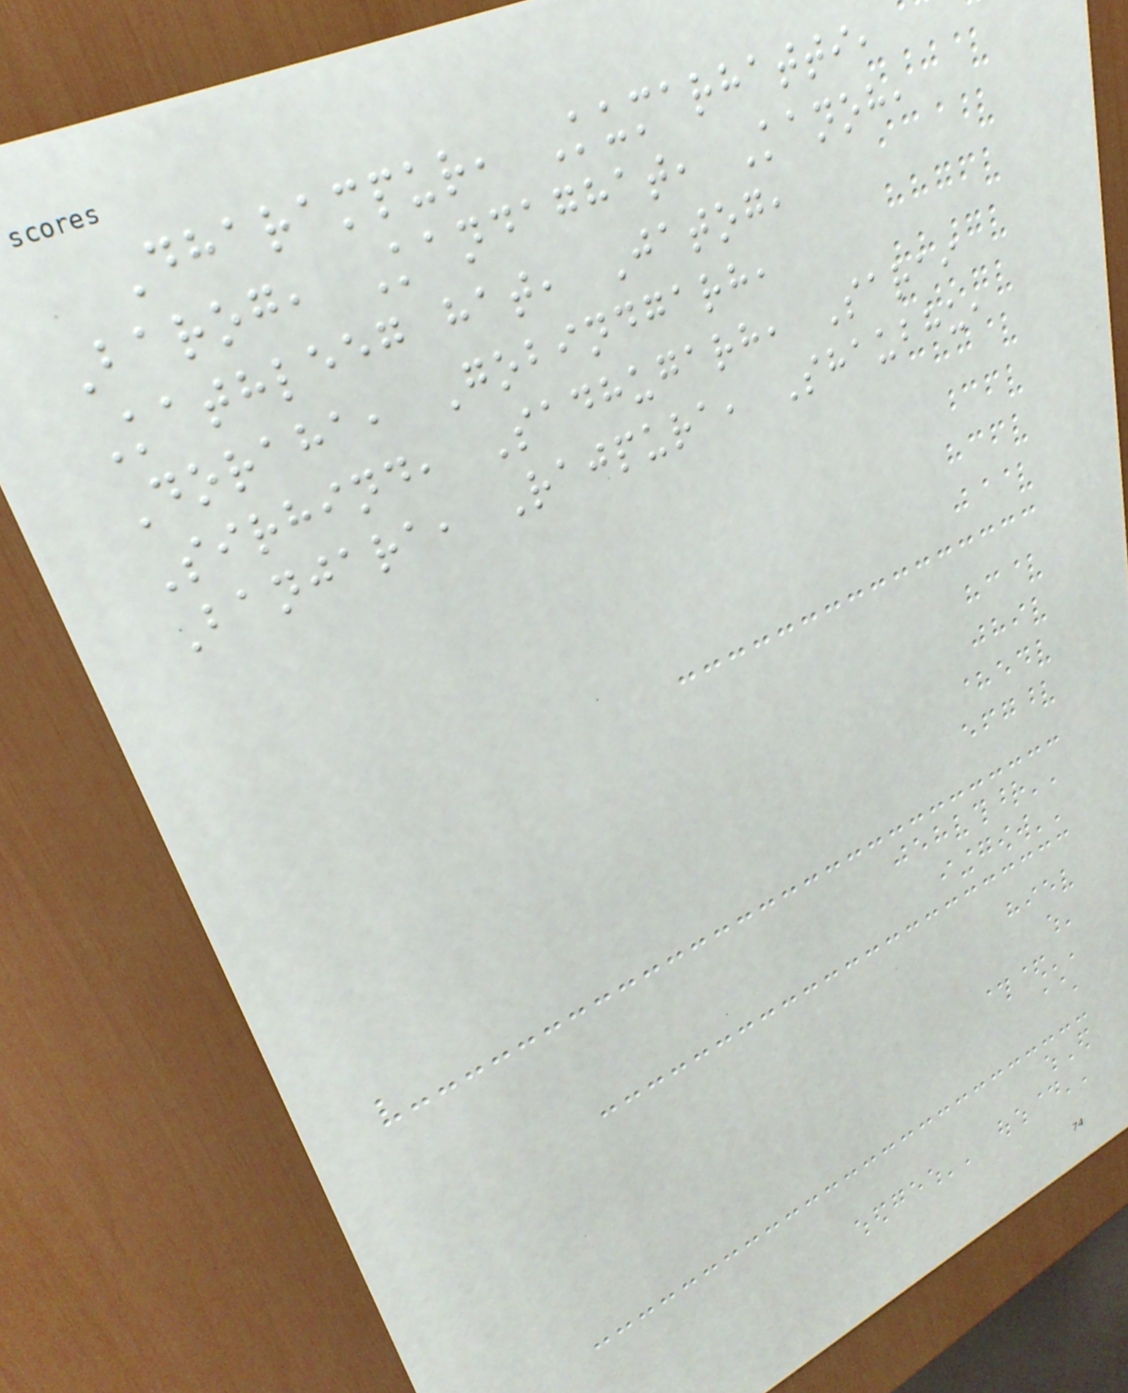Dharampur, Kumarhatti,
Barog, Kandaghat, Kanoh,
Kathleeg hat, Jatog,
Doraha, Gobindgarh,
Sirhind, Sadhugarh, Sarai
Banjara, Rajpura, Shaubhu,
